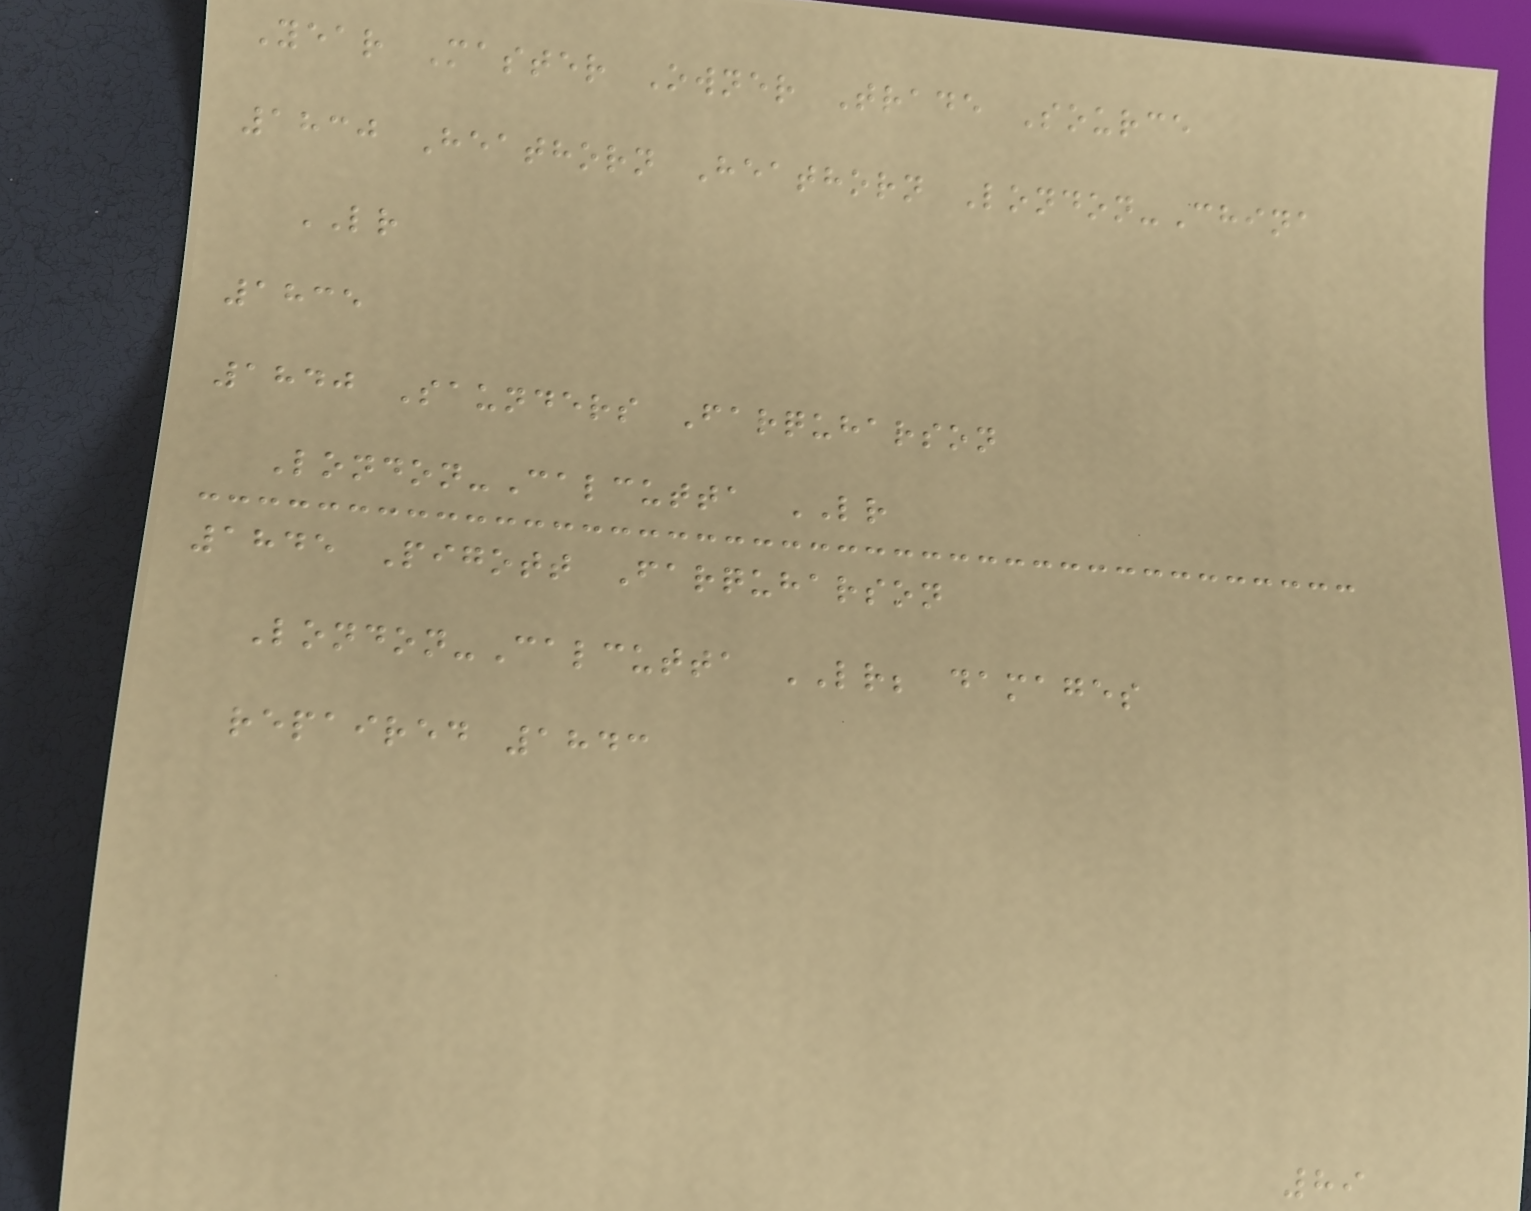Year Master Owner Trade Source
1830 Heathorn Heathorn London-China
LR
1835
1840 Saunders Farquharson
London-Calcutta LR
1845 Pigott Farquharson
London-Calcutta LR; damages
repaired 1843
89
